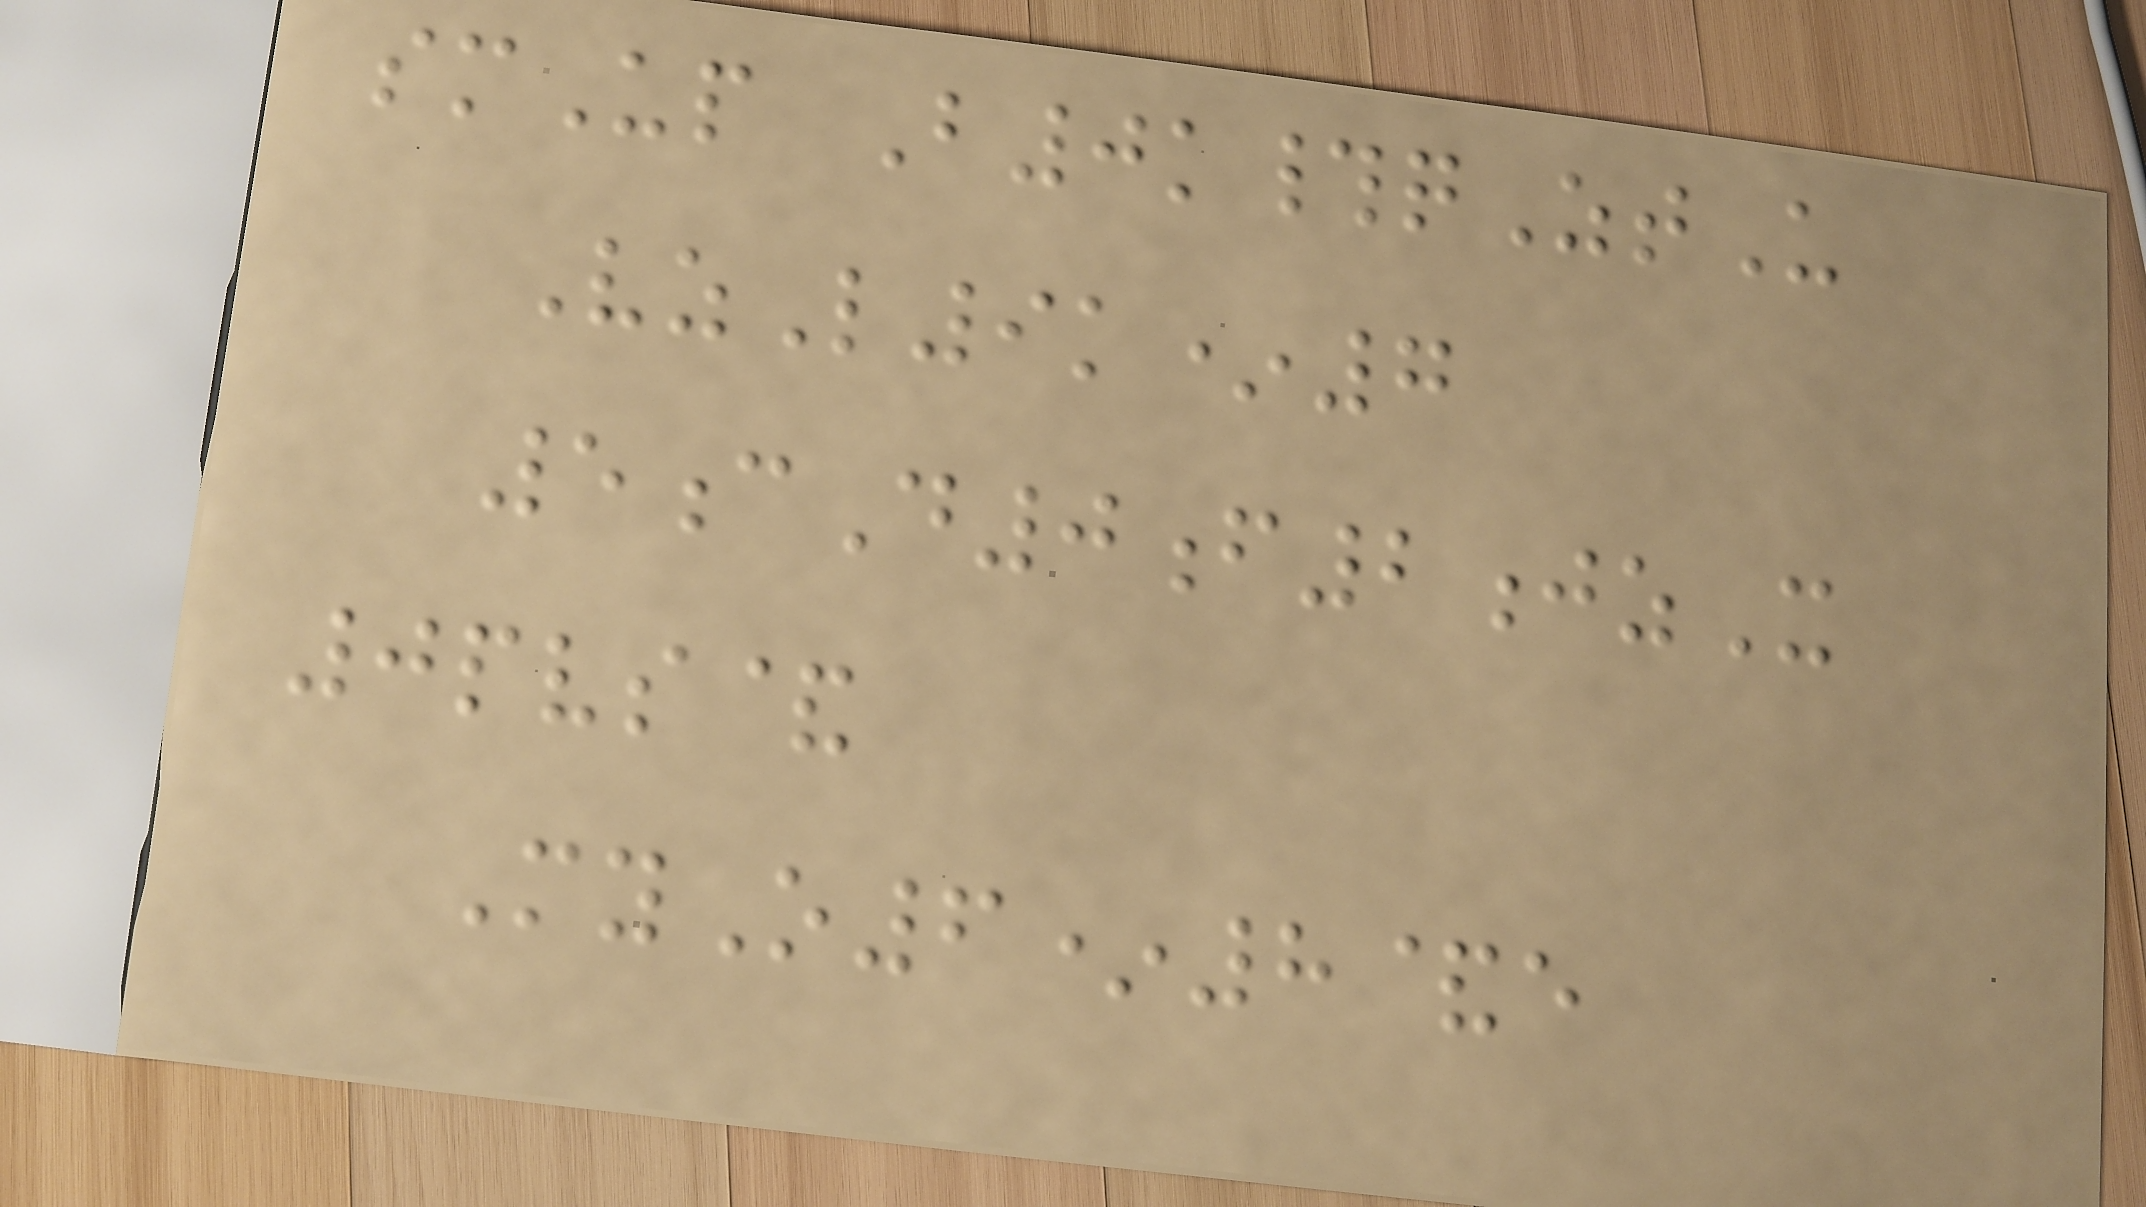smUp B0k#qZtU
VzL9k*7
5cD0f2jzX
0pvs&
MyO6*8&e
